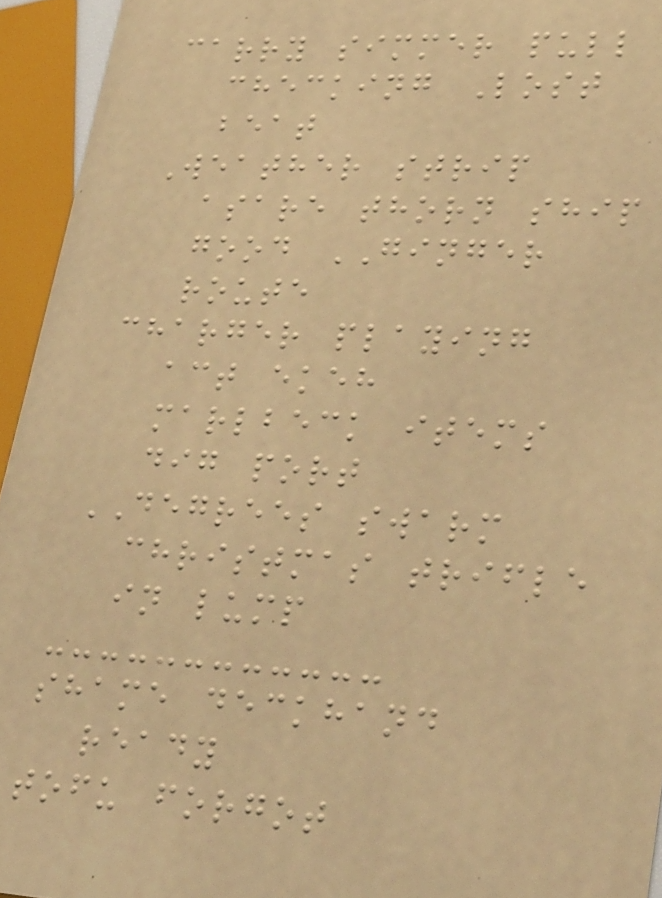carry simmer pull
checking Lost
beat
Weather strip
asare thorn ship
good GINGER
route
charger playing
act ekeh
marlbeck items
dig port
DEGREES swarm
christmas trifle
in lump
shame deckhand
ready
tofu forgot
